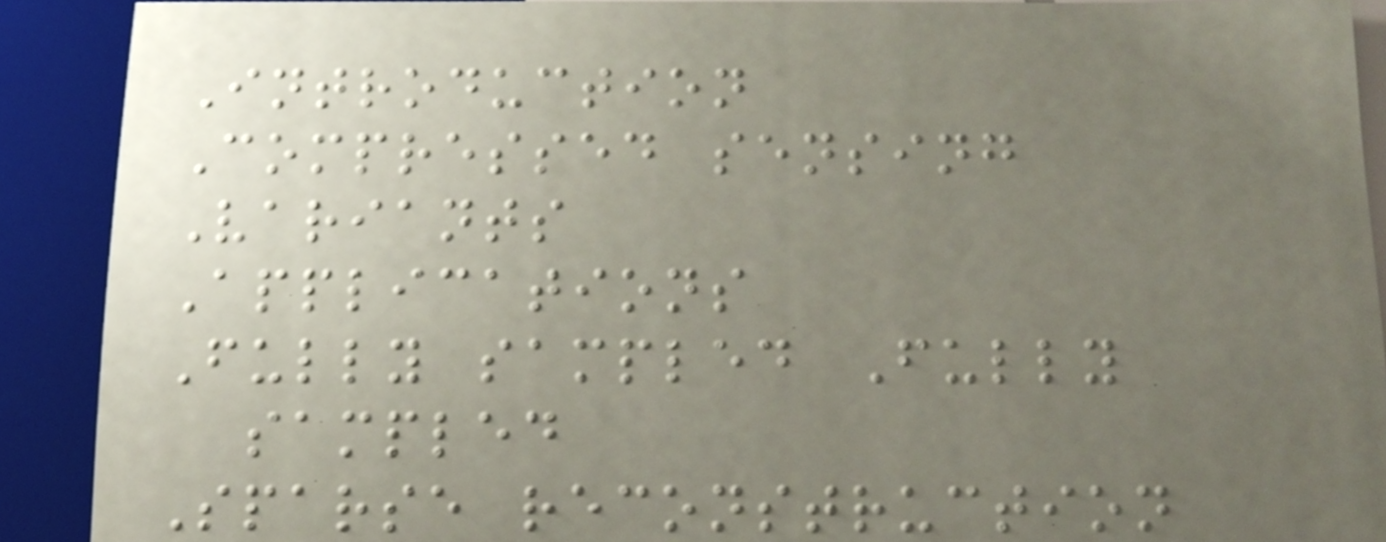Introduction
Compressed sensing
Variants
Applications
Fully sampled Fully
sampled
Sparse reconstruction
